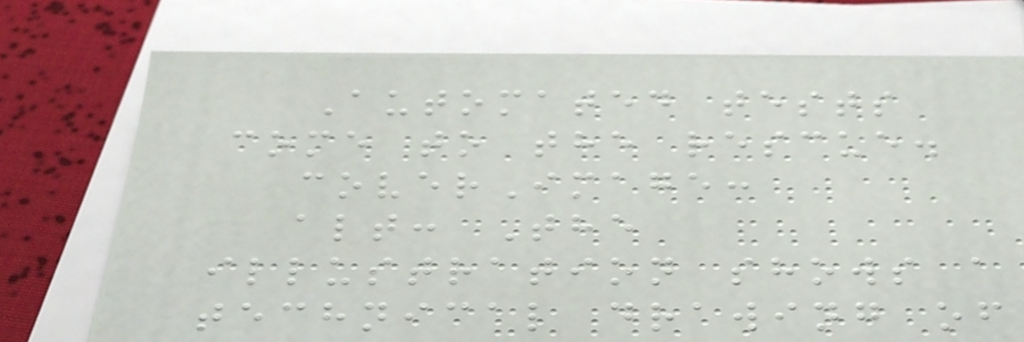Automated tests
come to the rescue.
coverImage:
alt: The
illustration shows a
technical drawing of
